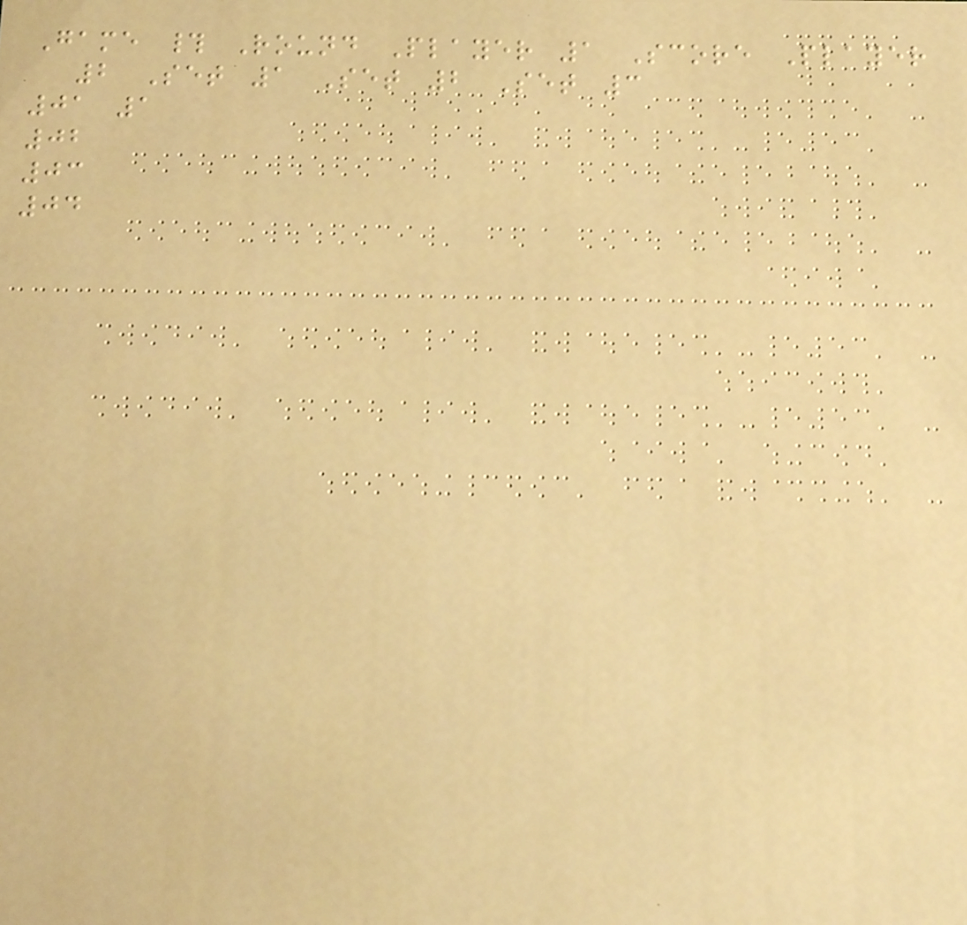Game # Round Player 1 Score Player
2 Set 1 Set 2 Set 3
01 1
02
03
04
